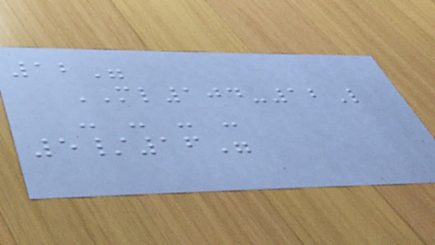12"
ML104-12L
- - - -
5/16"
